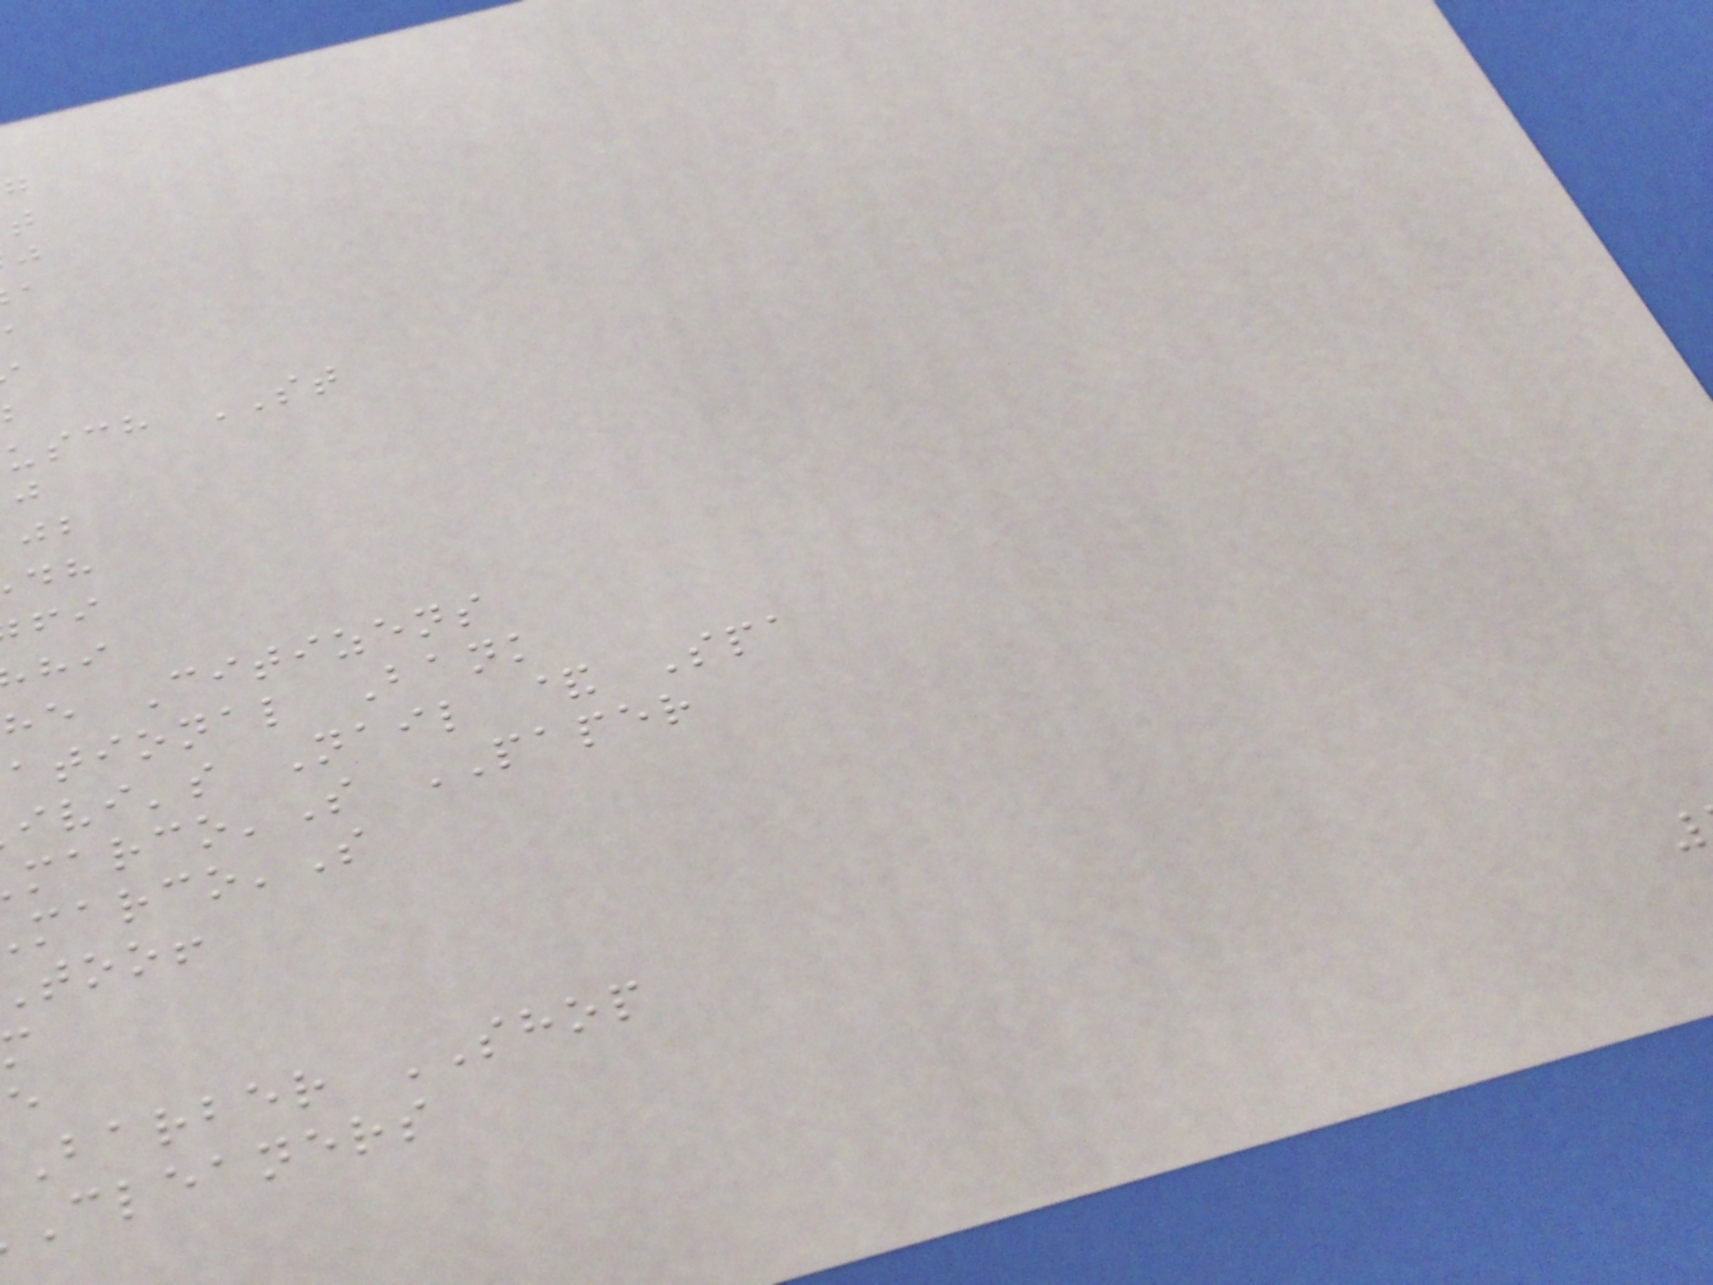usch ST
he Citizens
ational Bank
ivi's Nail & Spa
'S PAPER
too!
barber SHOP
cleaners
